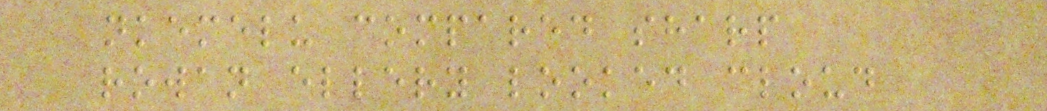nkemelu compared sharp
rowan ellery looked cloud
